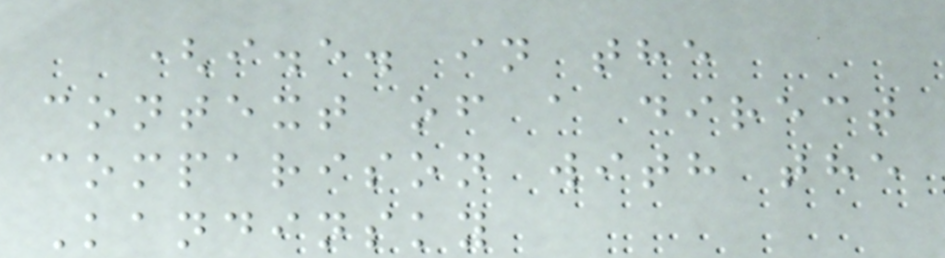(i.e. in the
context of a direct
comparison with the
Kandinsky
